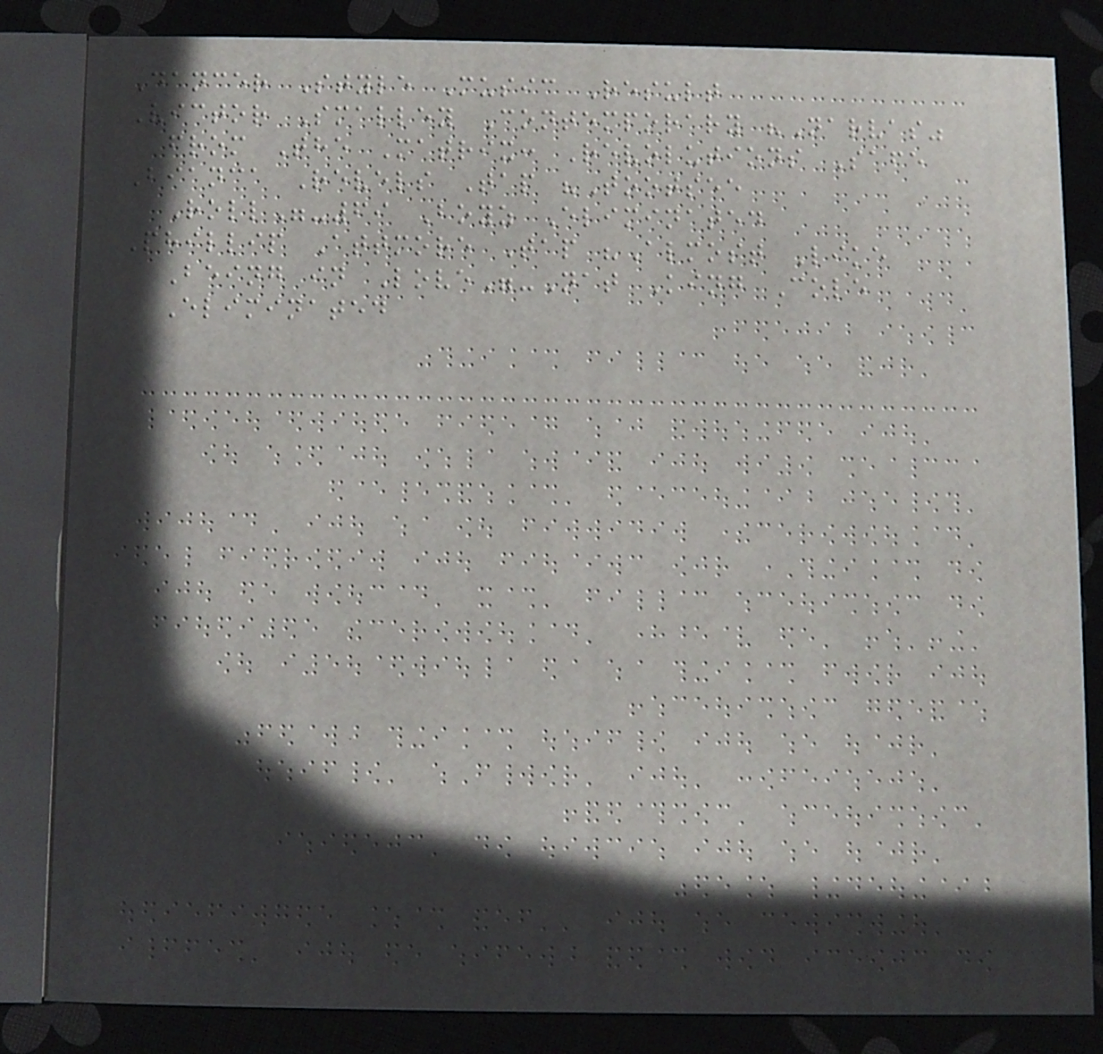Dancer Style Music Result
Victor Smalley Contemporary "Narvas"
from The Matrix: Revolutions Safe
Bianca Revels Tap "Tootsee
Roll"-69 Boyz Eliminated
Phillip Attmore Tap "Almost Like
Being in Love"-Nat King Cole
Eliminated
